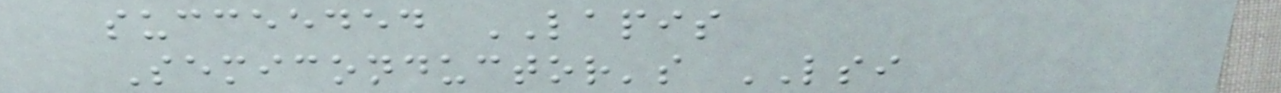succeeded LAPIS
Semiconductor's LSI
